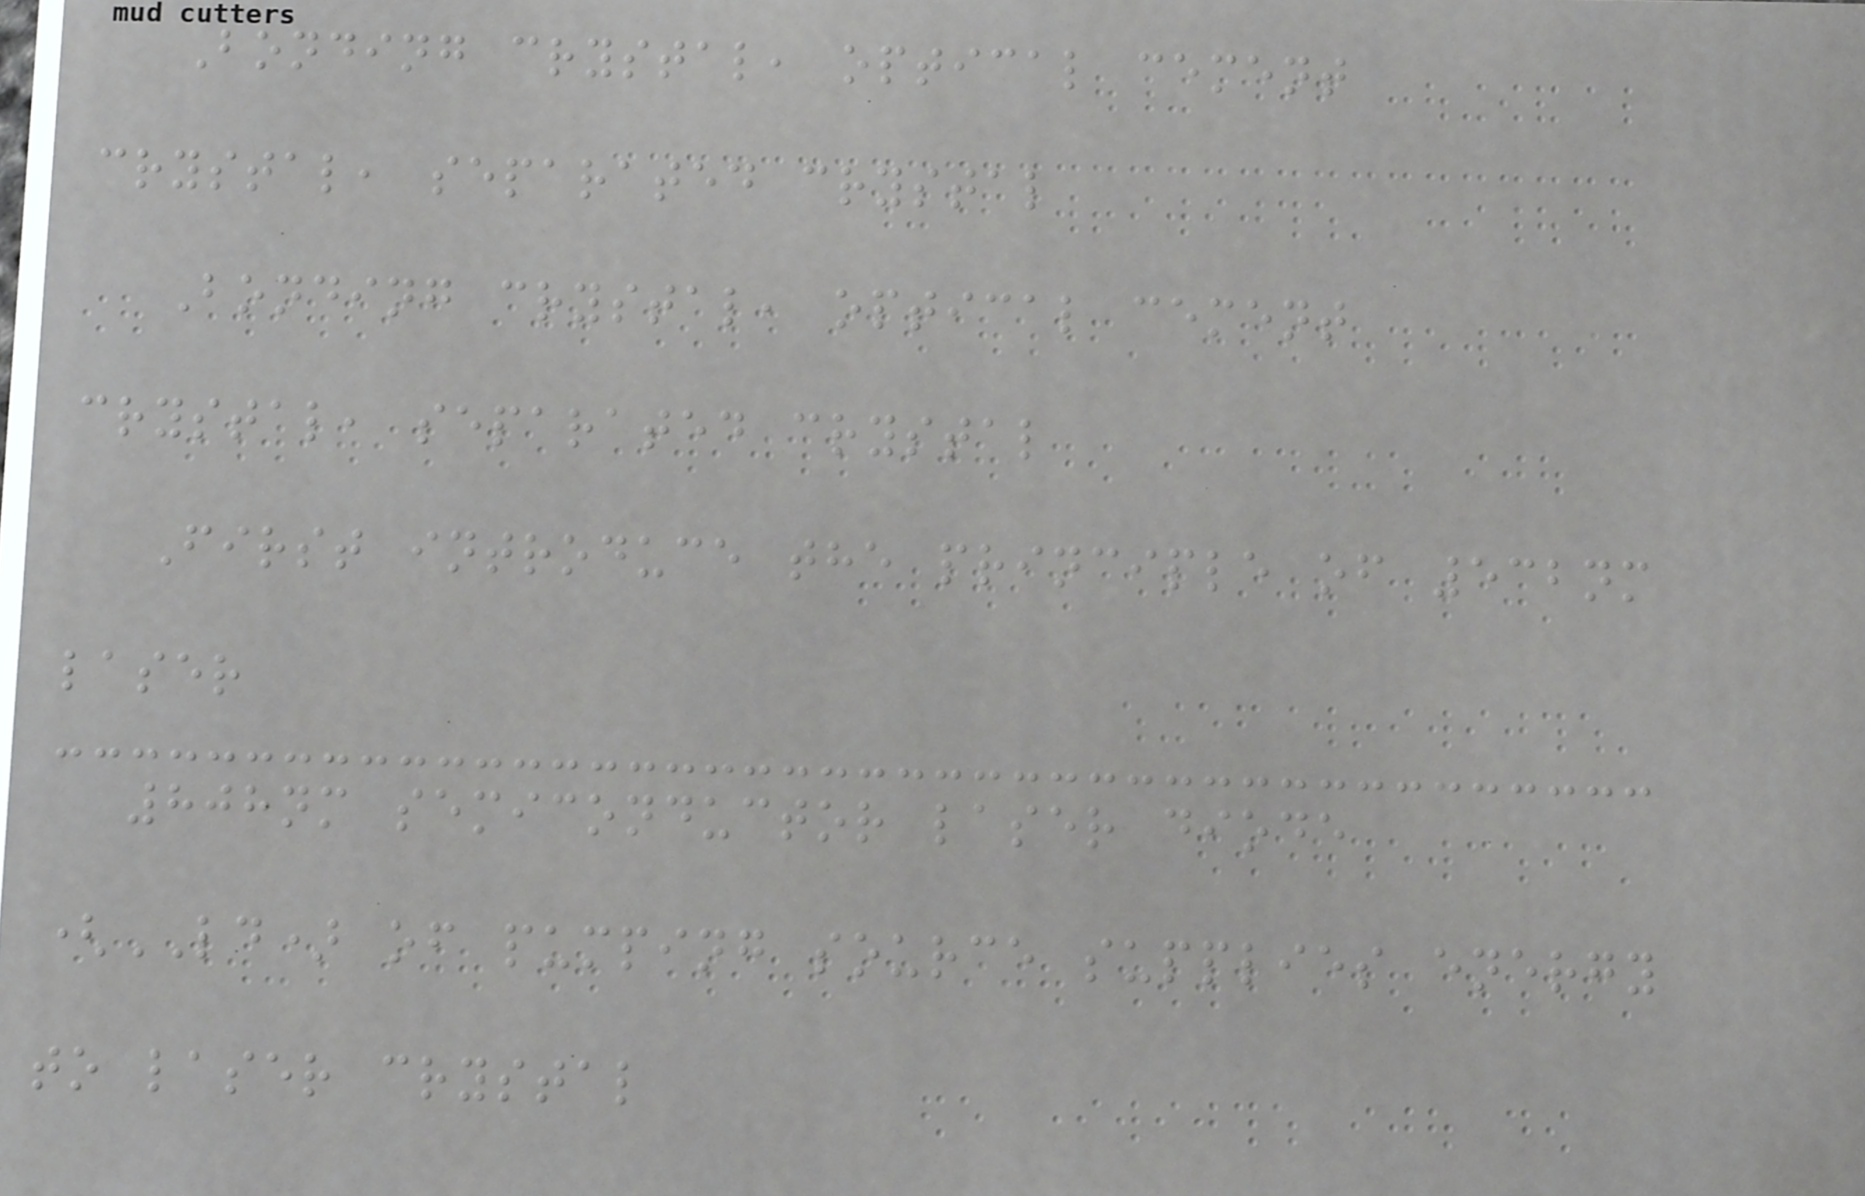Bonding crystal, optical cement
crystal, separated crystal
Bonding crystal, optical cement
crystal, separated crystal
First introduce the principle of 532nm
laser
808nm semiconductor laser diode
(LD) of pumping source supplies energy
to laser crystal
